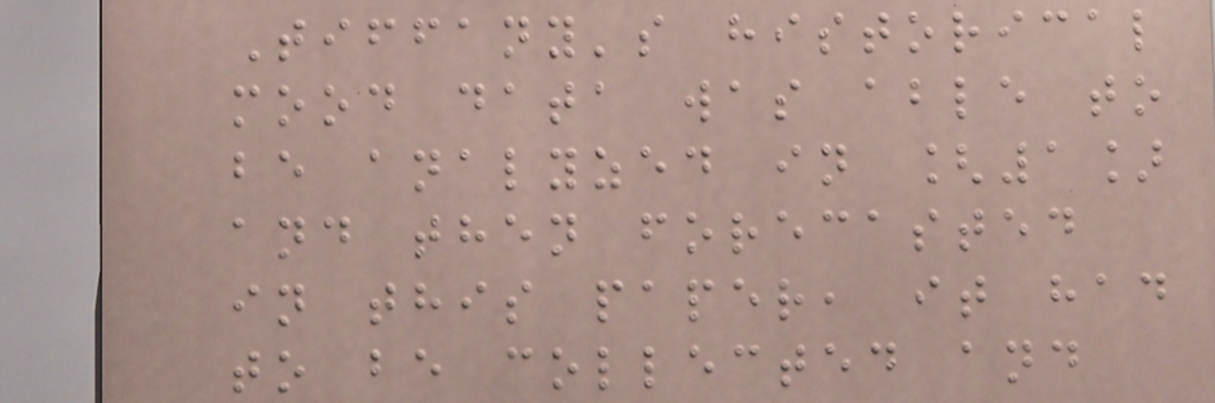Tiffany's historical
mood data was able to
be analyzed in [1]
and then forecasted
in this paper, it had
to be collected and
